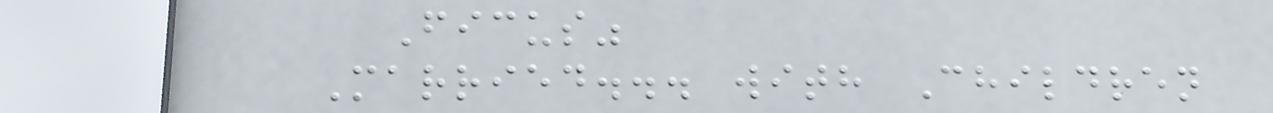Ficus"
Married... with Children
